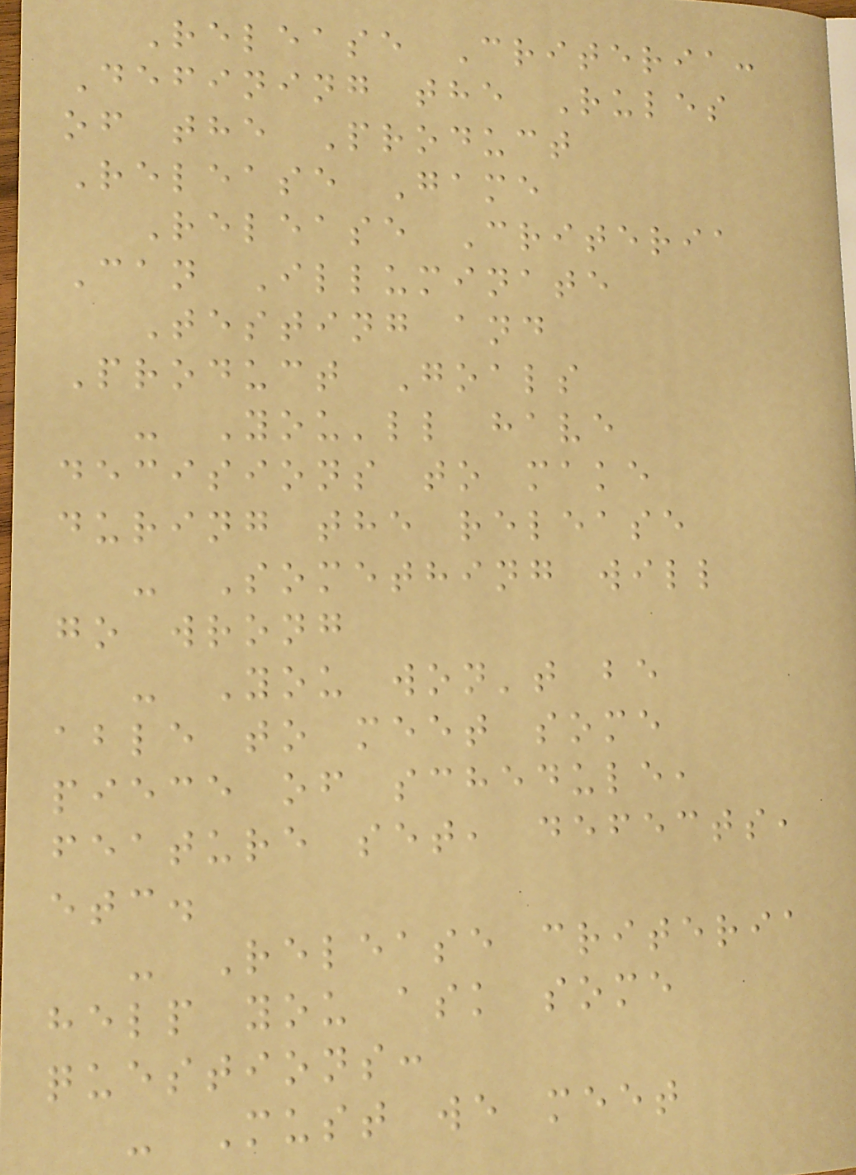Release Criteria:
Defining the Rules
of the Product
Release Game
Release Criteria
Can Illuminate
Testing and
Product Goals
- You'll have
decisions to make
during the release
- Something will
go wrong
- You won't be
able to meet some
piece of schedule,
feature set, defects,
etc.
- Release criteria
help you ask some
questions:
- Must we meet
